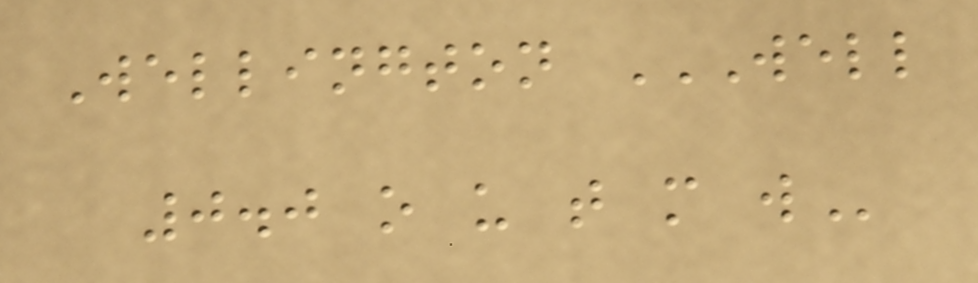Wellington WELL
0.0 O U T M W
